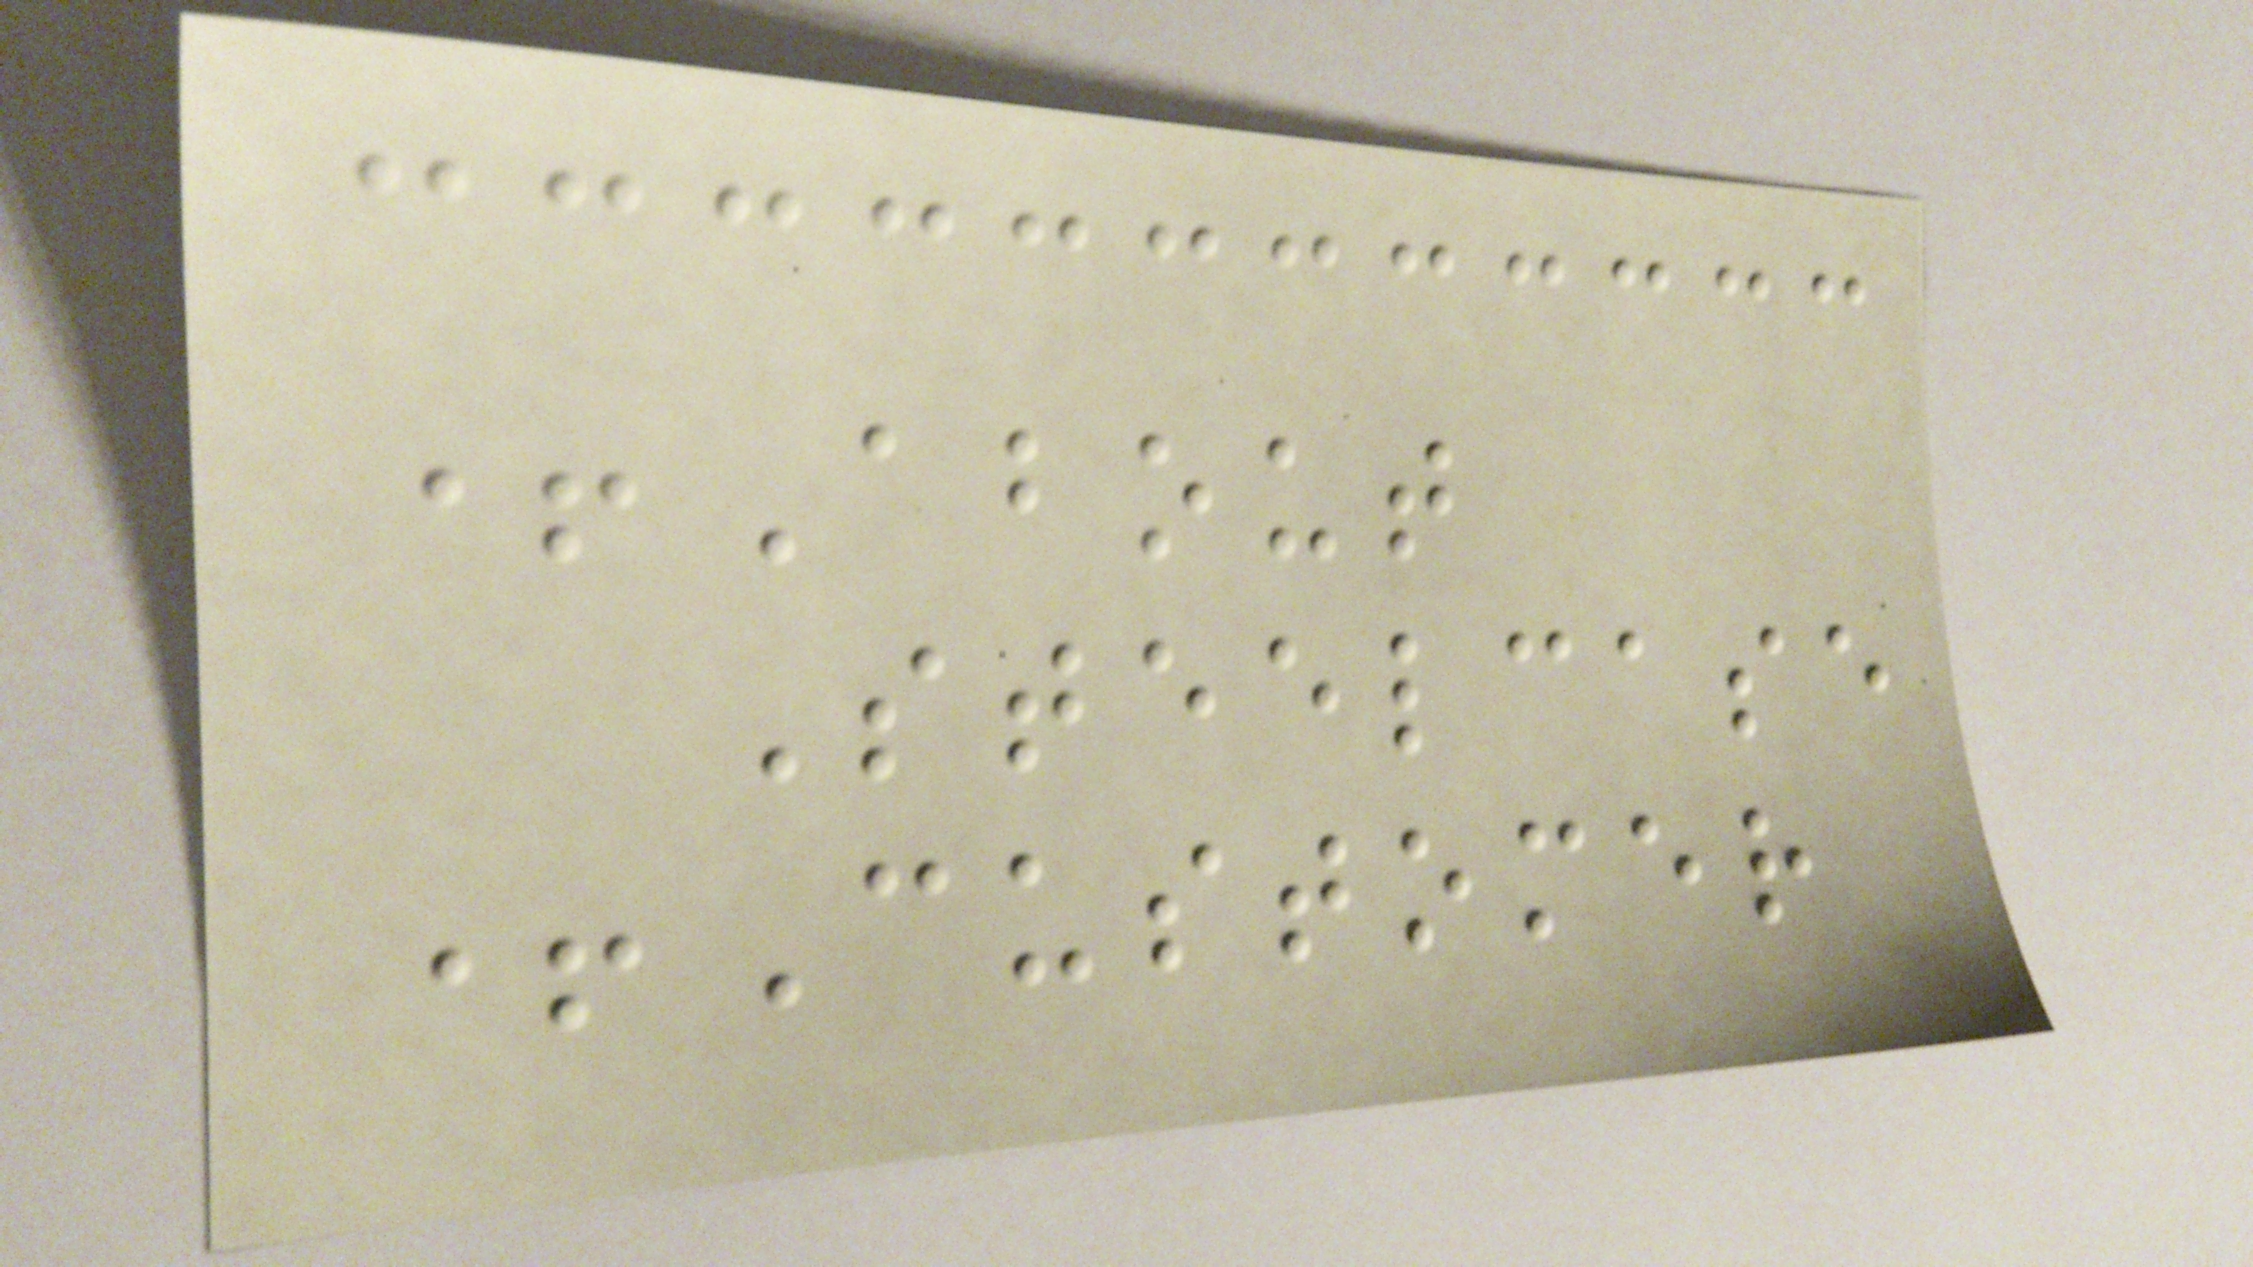+About
Steelcase
+Customer
